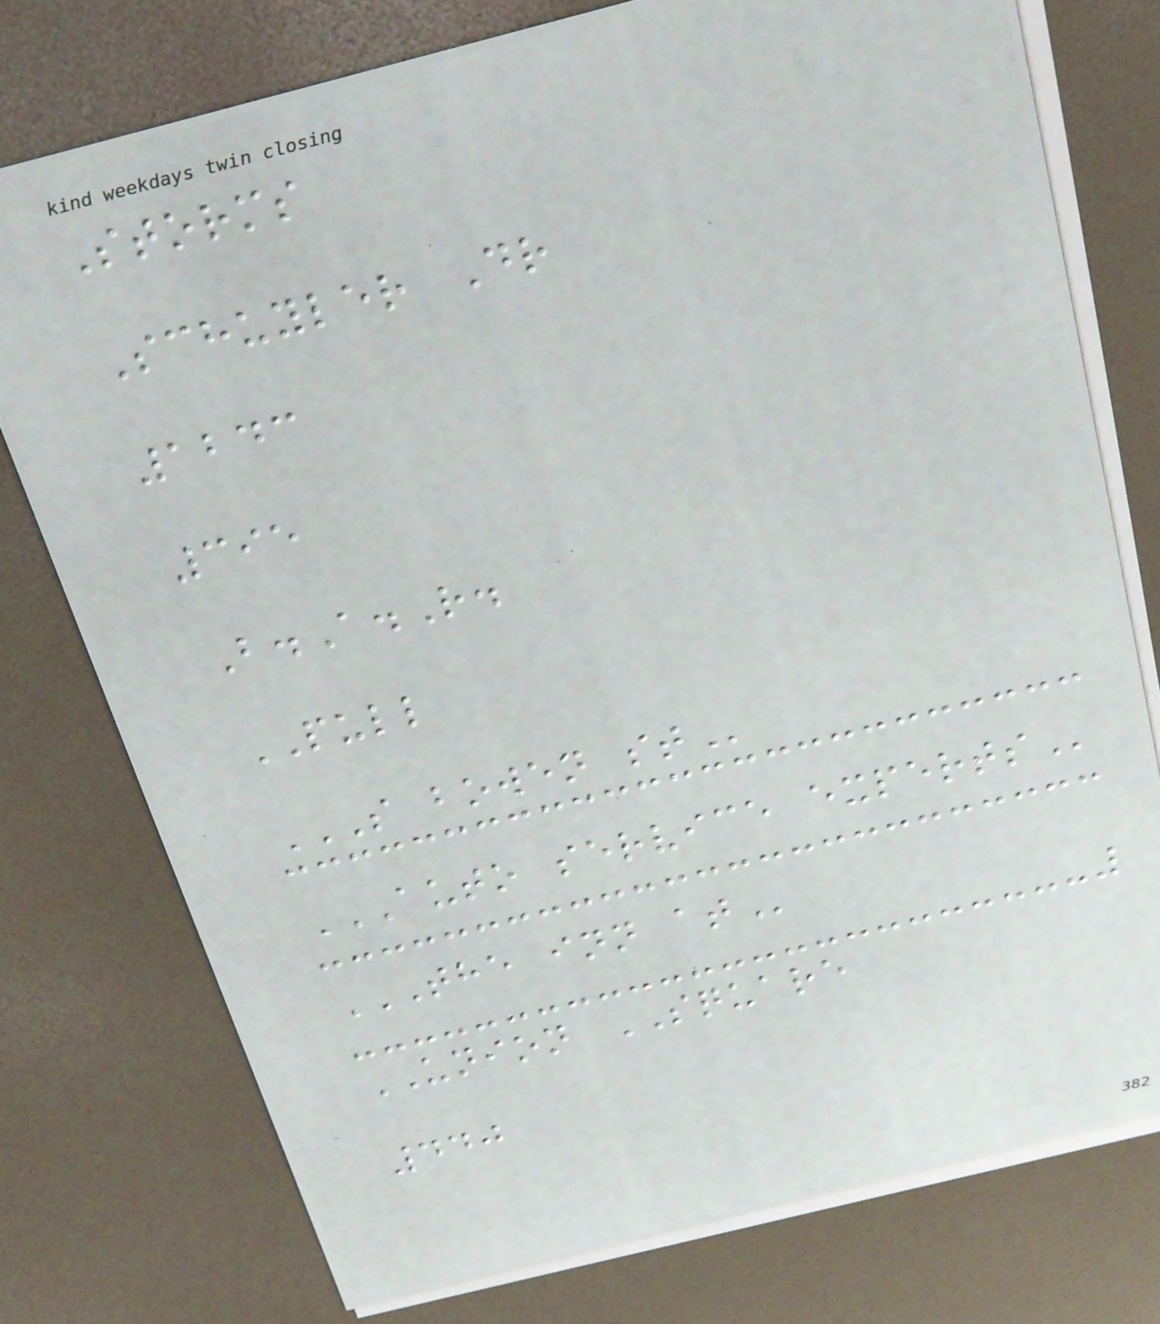Storms
Schuyler Dr
1243
395
B.A.R.
PULL
S BOWEN ST
AUTO SERVICE EXPERTS
THE INN AT
UNION SQUARE
440
